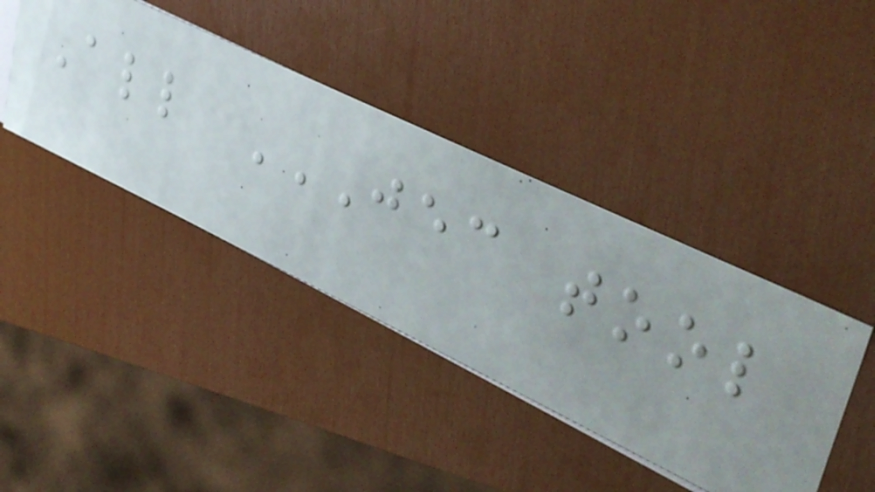All JEC TOOL
